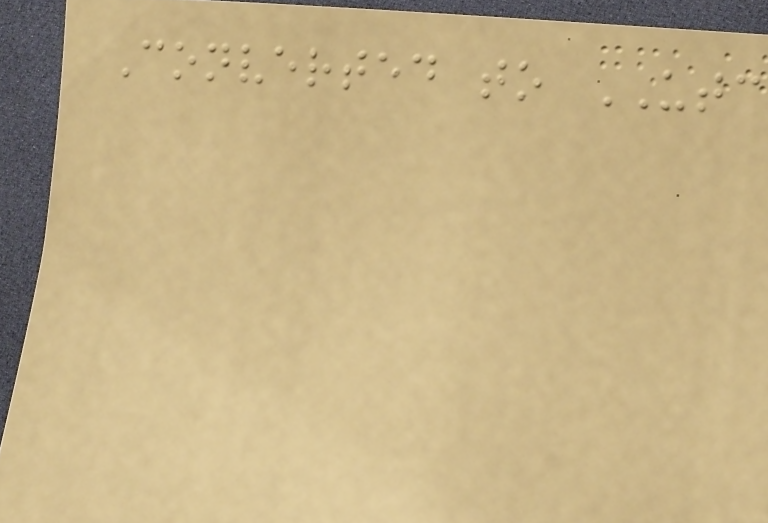Converted to UTC
